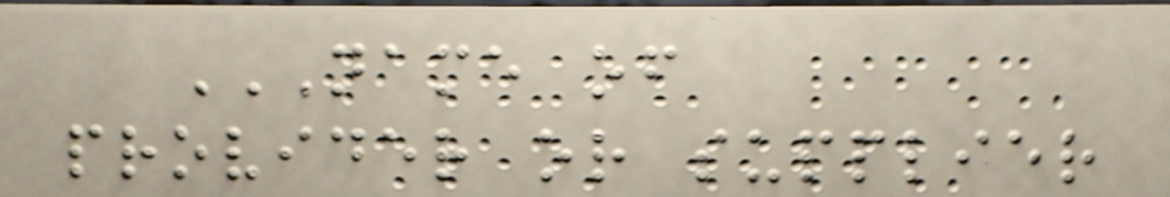NAME OF
PROVIDER OR SUPPLIER
